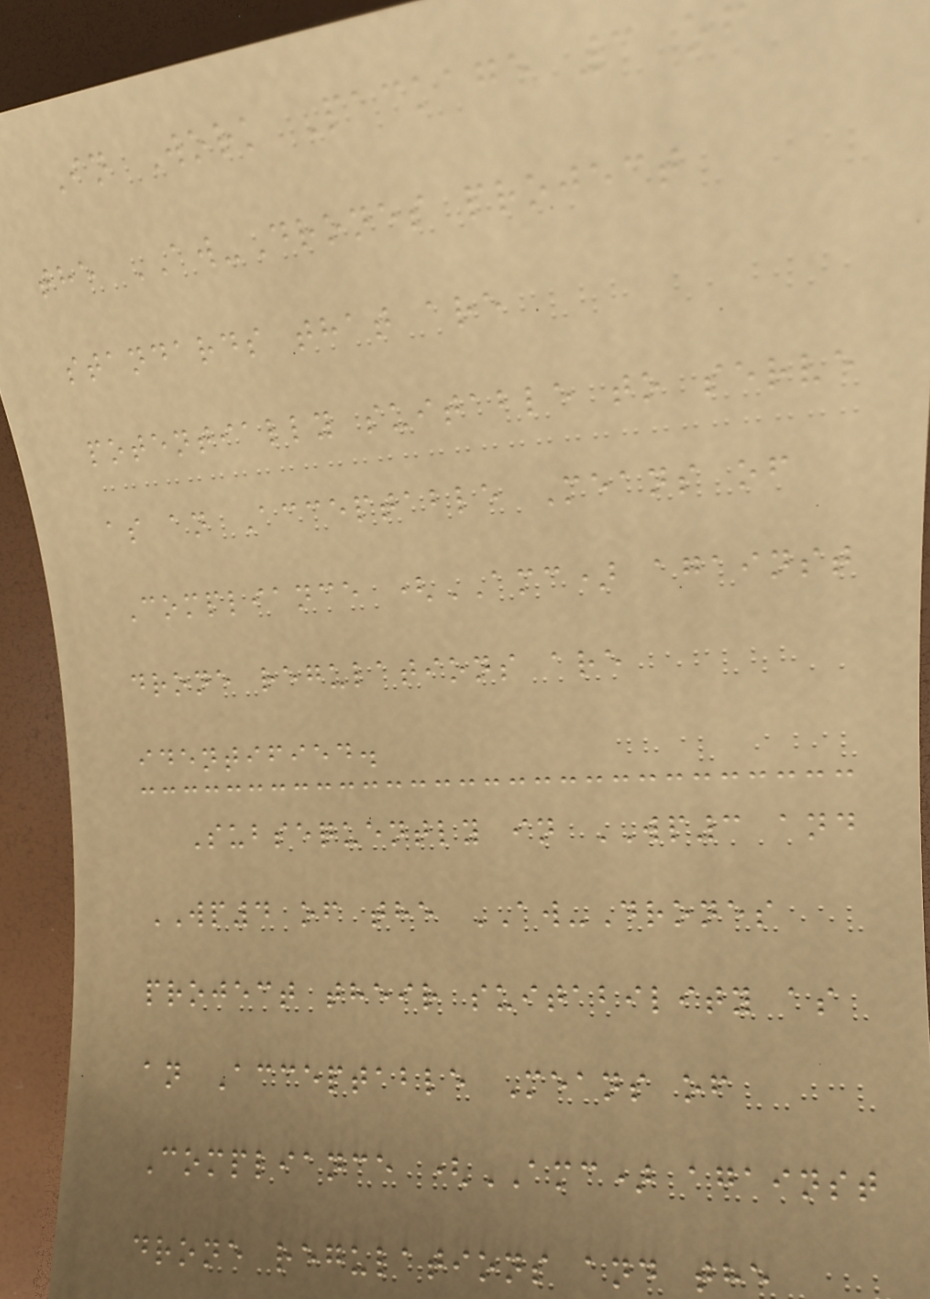In Work Package 3 of
the AW-Drones project
standards that are
potentially suitable to serve
as an Acceptable Means of
Compliance (AMC) against
drone regulations are
identified.
Subsequently in WP3 and
WP4 of the AW-Drones
project their suitability as
an Acceptable Means of
Compliance (AMC) against
drone regulations and the
